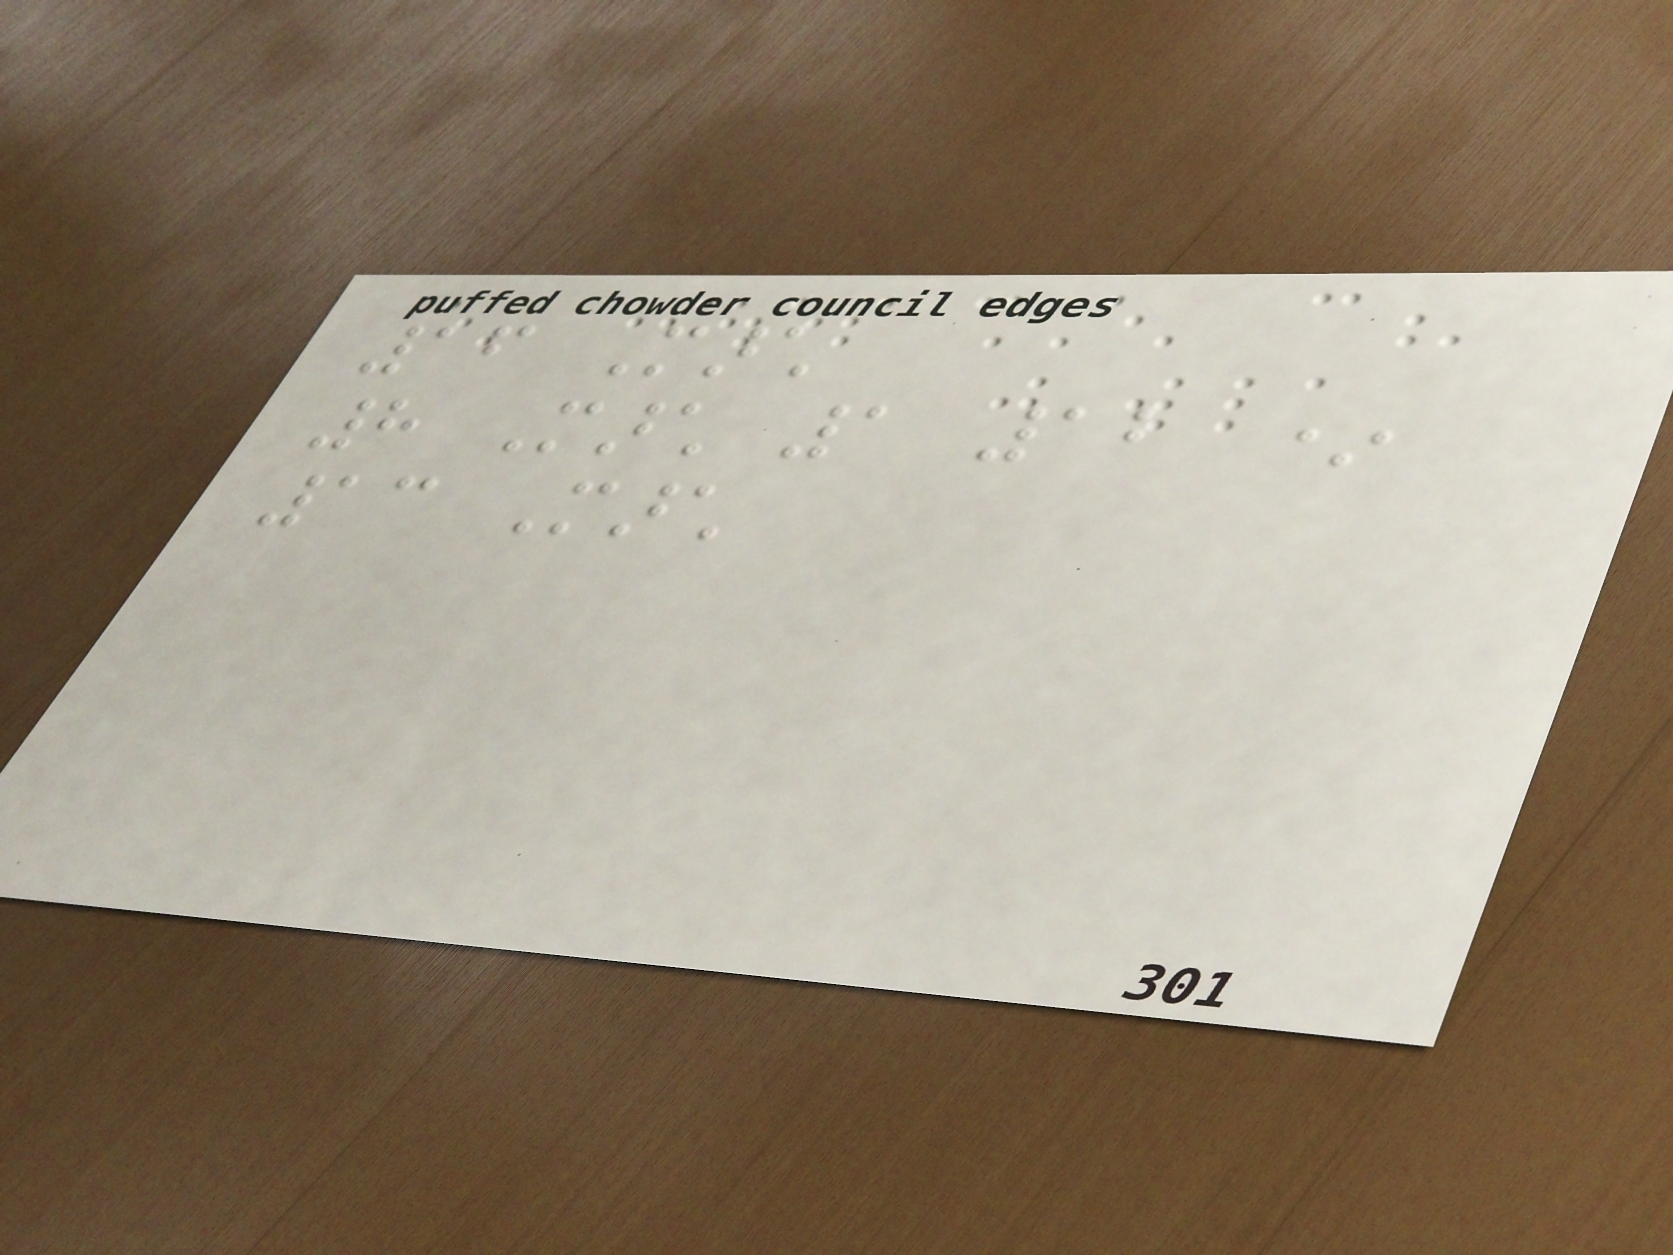16 March
8 March 1 12 *
13 March
